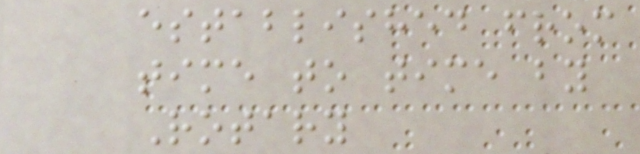established from
time to time by
Rotary
